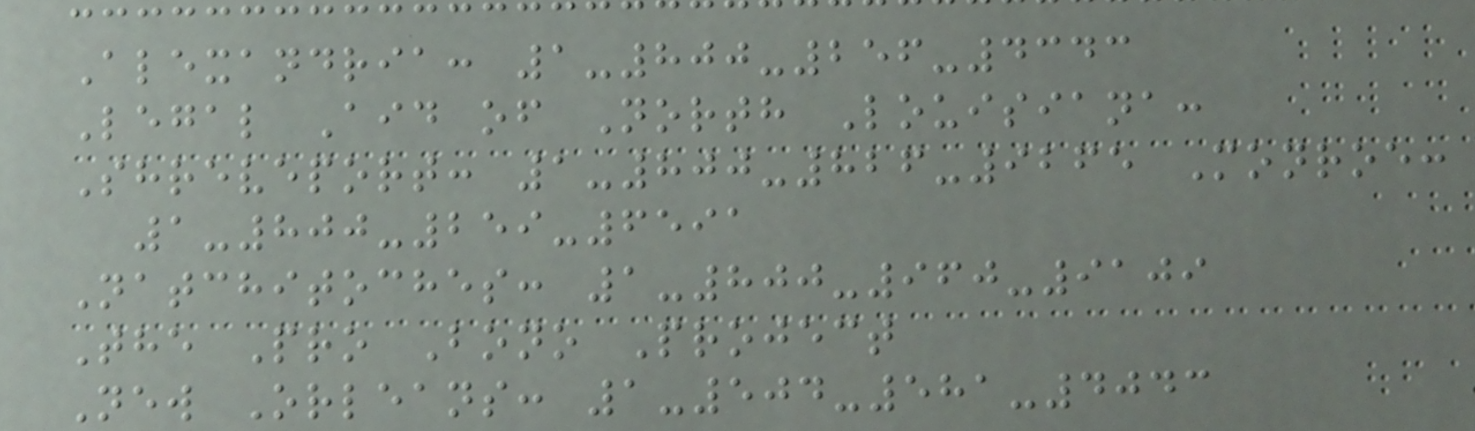Alexandria: 1-800-256-4343
Legal Aid of North Louisiana:
Shreveport: 1-800-826-9265 Monroe:
1-800-259-6591
Natchitoches: 1-800-960-9109
The Pro Bono Project
New Orleans: 1-504-581-4043
